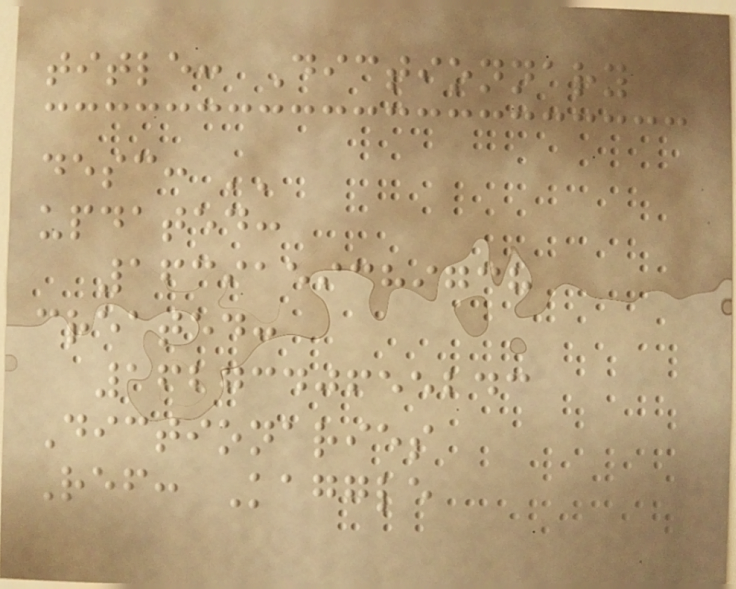title: Dictionnary
desc: ''
updated:
1639159389738
created:
1627340655243
Dictionaries
Ref: Kaggle
